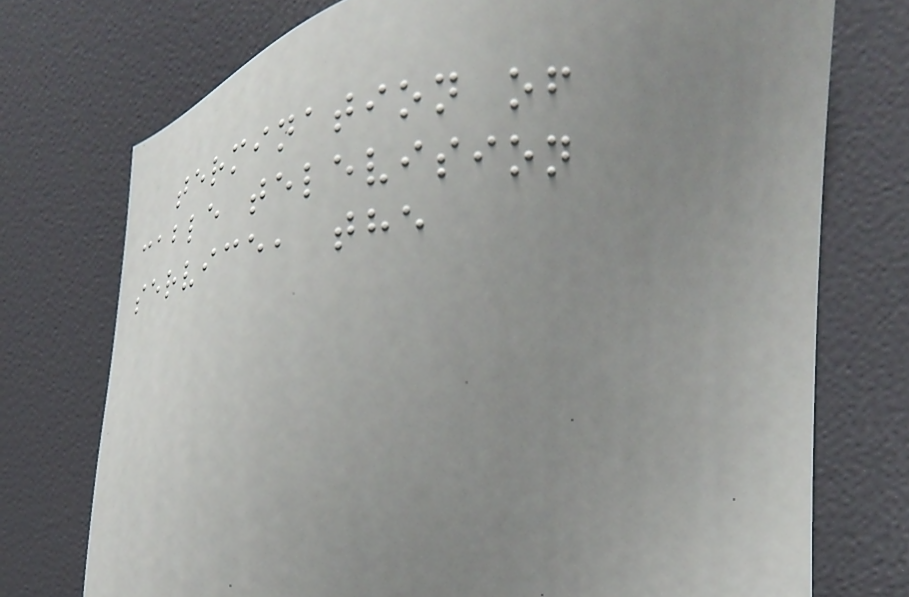termination of
cable television
service, the
